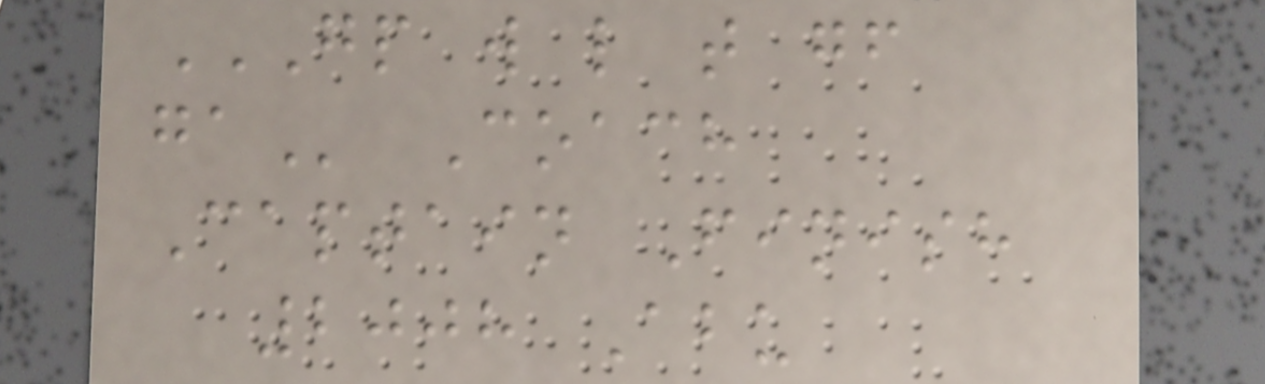GP W L T GF
GA Coach
Captain Finish
2008 Abu
